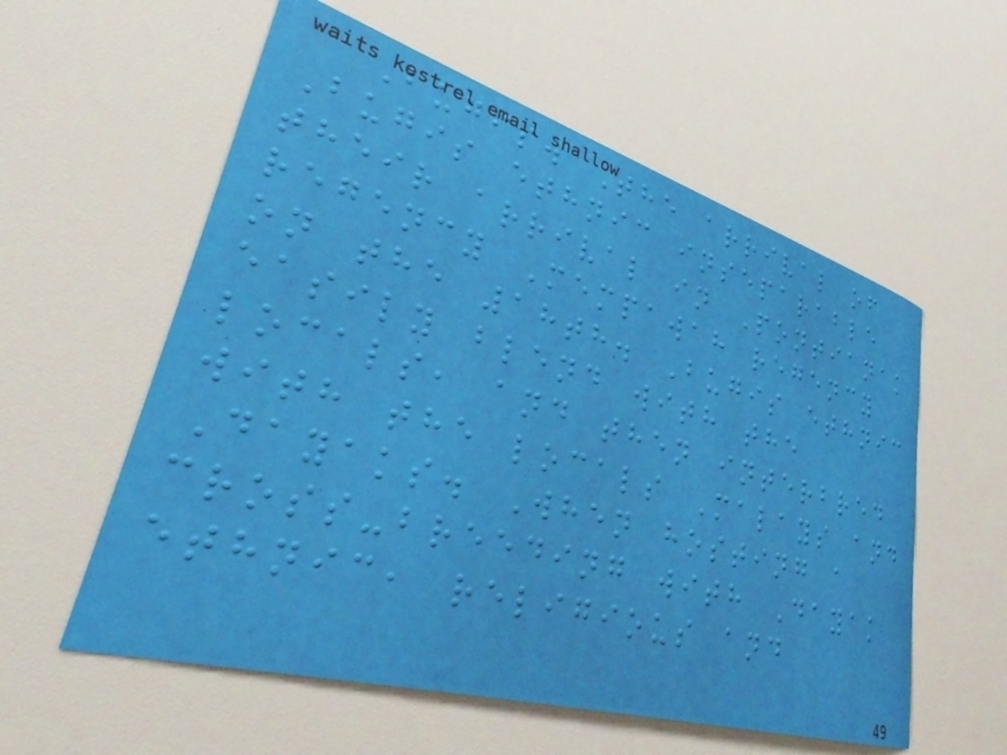Bugis. The arrival of
Bugis ethnic inseparable
their arrival in Pontianak
regency Mempawah regency
on the 18th. Bugis ethnic
easily blend with the
locals, and then interbred
with the locals Malays and
Dayaks. When hosting a
cross-breeding with Dayak
ethnic, religious and
